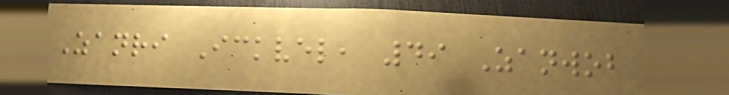Zanri Ickvel, 49 Zanwob
